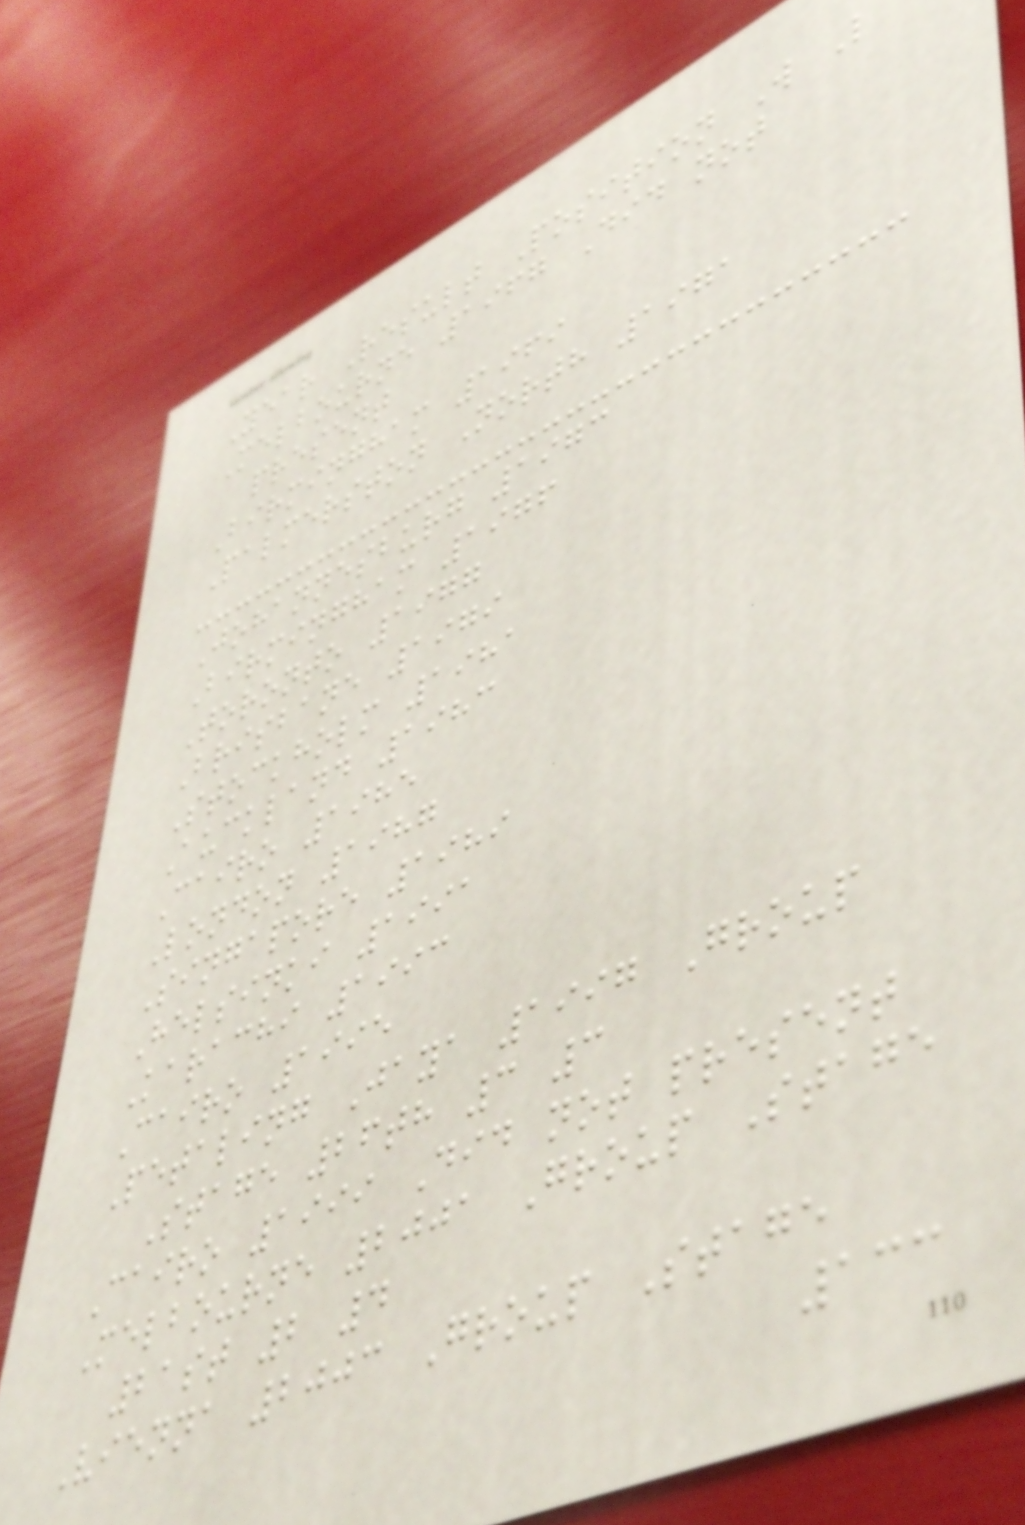Year Result Position W L
Melbourne 1967 Did not
present
Birmingham 1969
Palmerston North 1971
Johannesburg 1973
Birmingham 1976
Toronto 1977
Brisbane 1979
Stockholm 1981
Auckland 1983
Cairo 1985
London 1987
Singapore 1989
Helsinki 1991
Karachi 1993
Cairo 1995
Petaling Jaya 1997 Group
Stage 26th 3 3
Cairo 1999 Did not present
Melbourne 2001 Group Stage
21st 2 4
Vienna 2003 Group Stage
133
